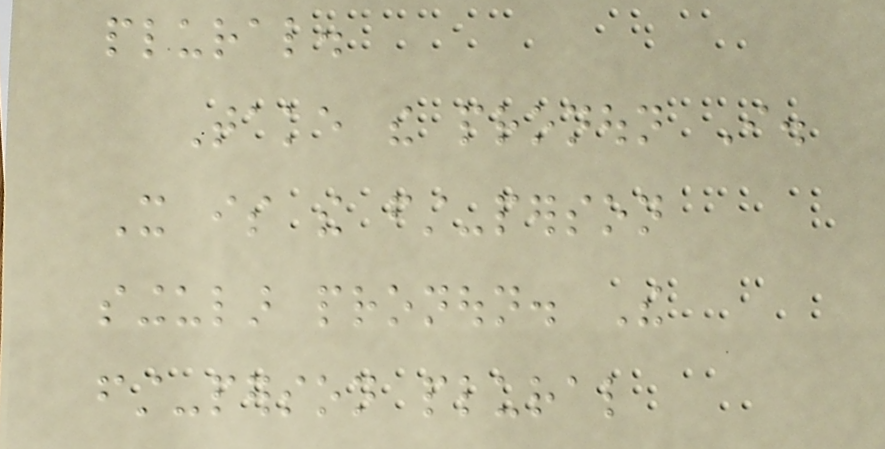plural.
Take the pronoun I.
It is the first-person
singular pronoun. The
first-person plural
